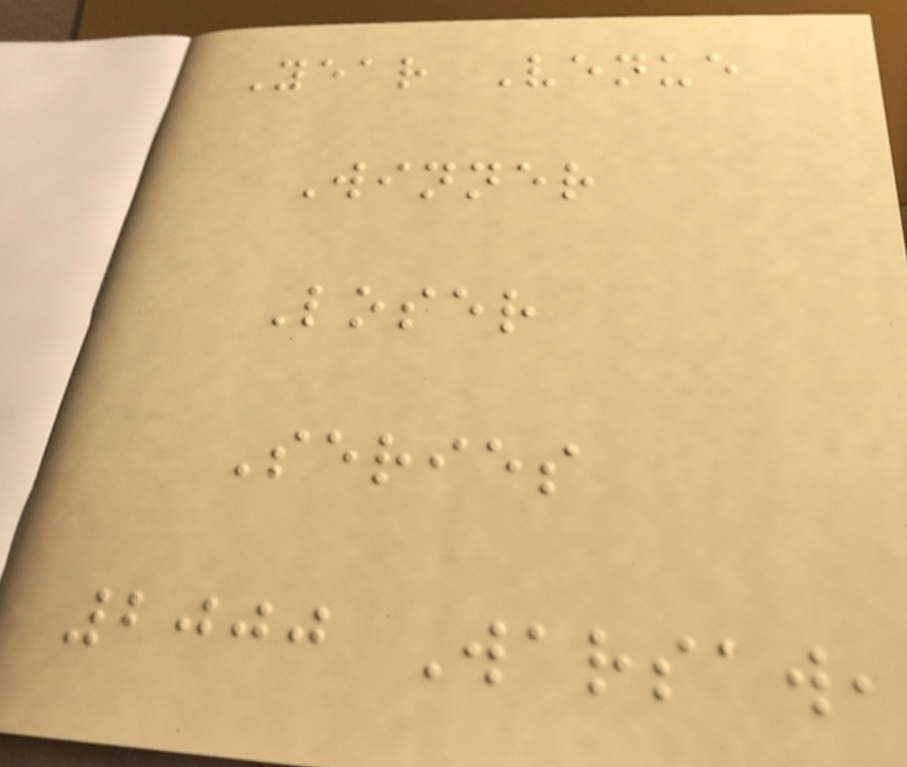Year Venue
Winner
Loser
Series
2000 Warsaw,
